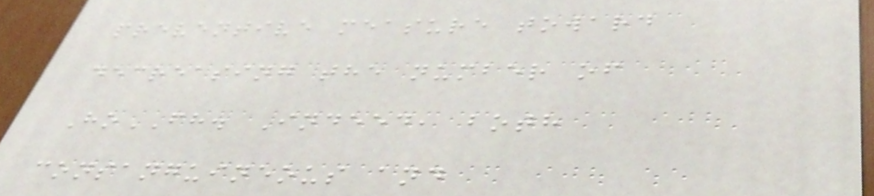preventive measure toward
decreasing the number of
HoFH. Indeed, both
consanguineous and
